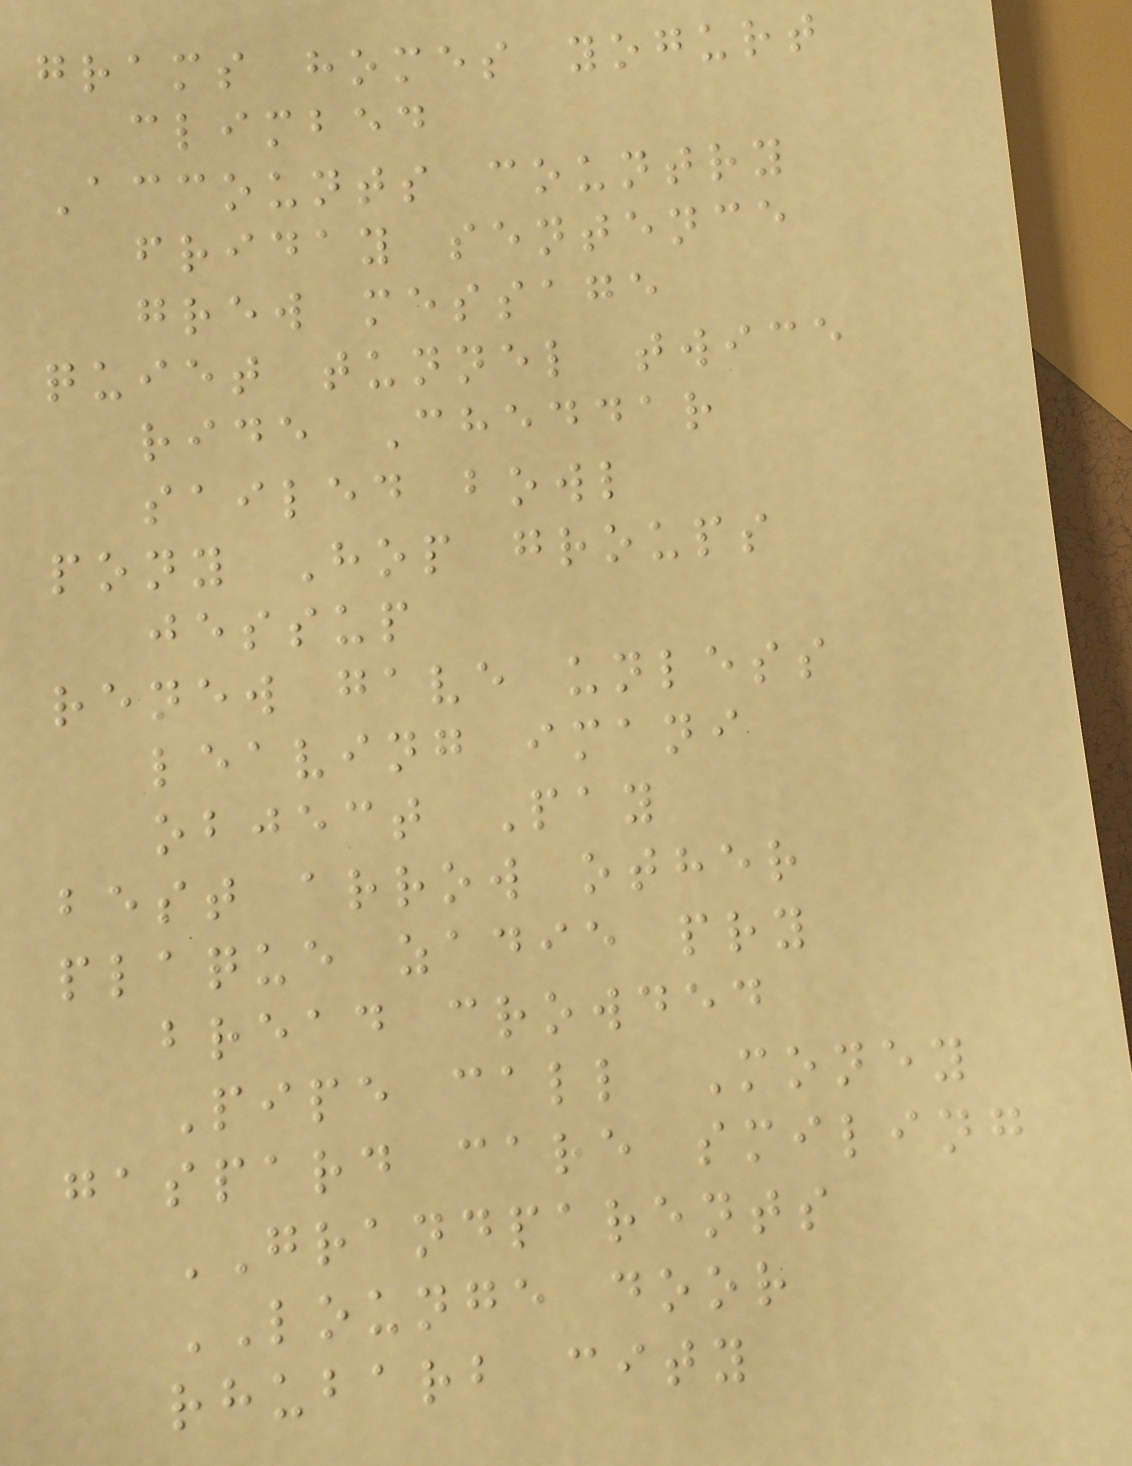grams homes yogurt
climbed
Accounts country
friday sentence
grew message
quiet tunnel twice
ride Cheddar
sailed bowl
pony Hop groups
jessup
renew gave unless
leaving imani
object Pay
best arrow other
plaque zadie pry
bread crowded
Pipe call Money
gaspard care smiling
GRANDPARENTS
LOUNGE door
rhubarb city
